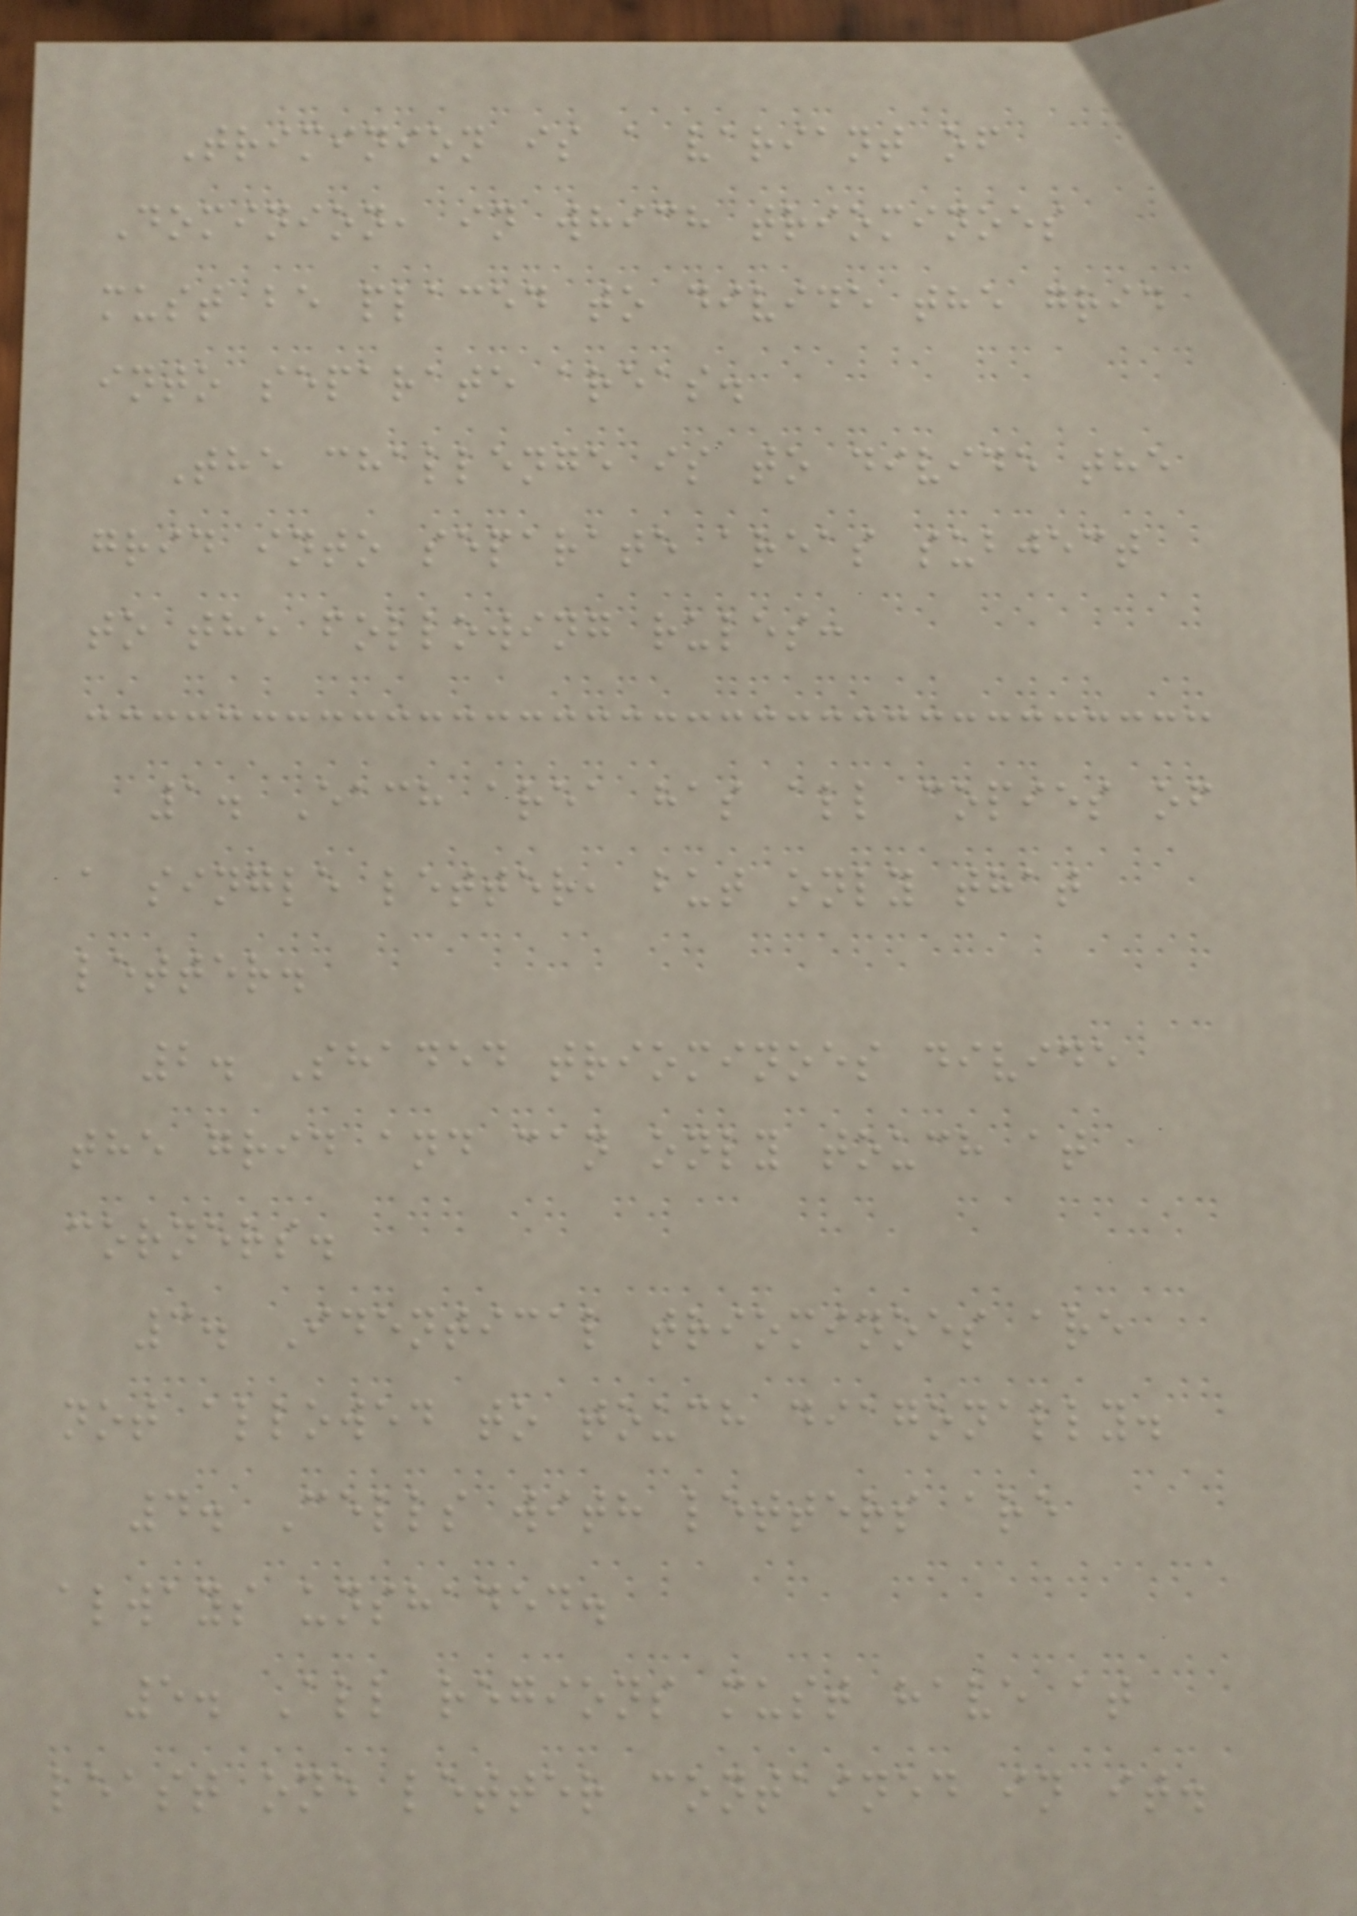Triminion is a variant of
Dominion, in which triominoes
must be placed to divide the grid
into separate areas.
The challenge is to divide the
grid into separate areas subject
to the following rules:
1. Each area has all copies of
a single letter, but only that
letter.
2. Shaded triominoes divide
the grid and can only touch at
corners.
3. Identical triominoes are
not allowed to touch diagonally.
4. Cells with letters are
always unshaded.
5. All regions must have at
least one letter contained in it.
